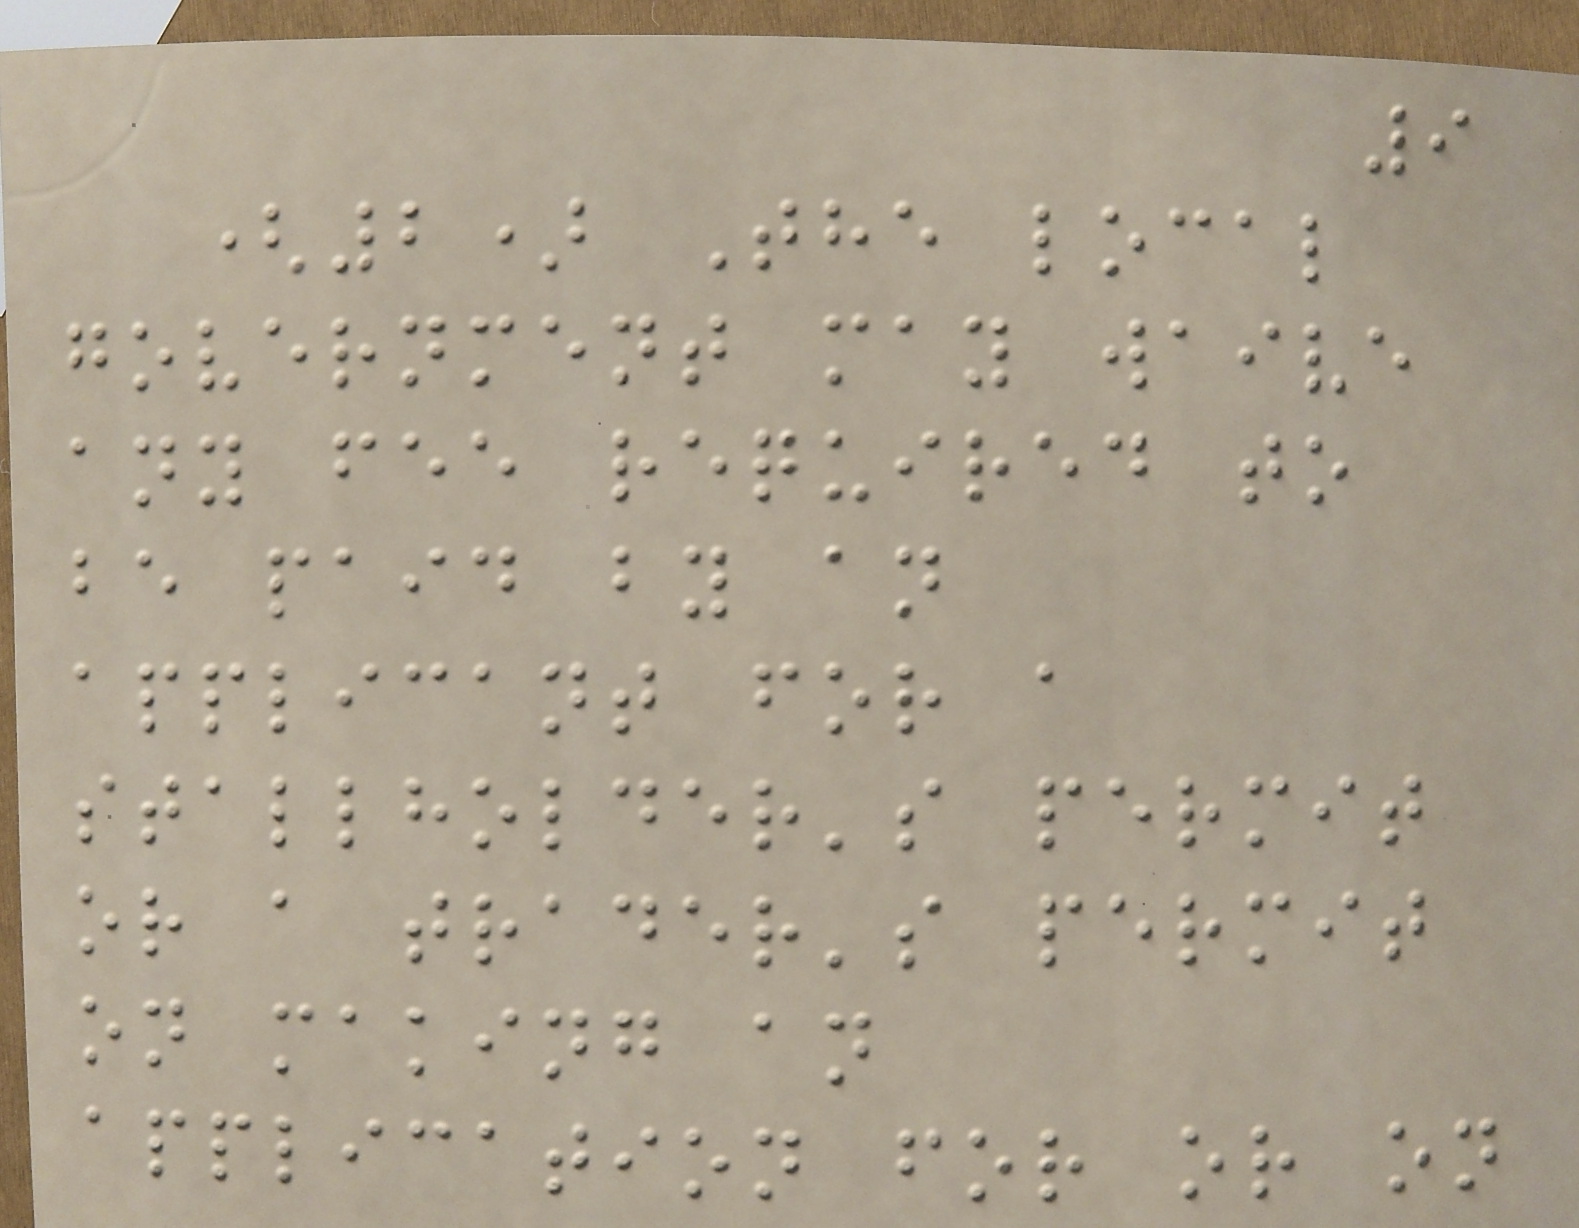9
(2) The local
government may waive
any fee required to
be paid by an
applicant for a
stallholder's permit
or a trader's permit
on making an
application for or on
